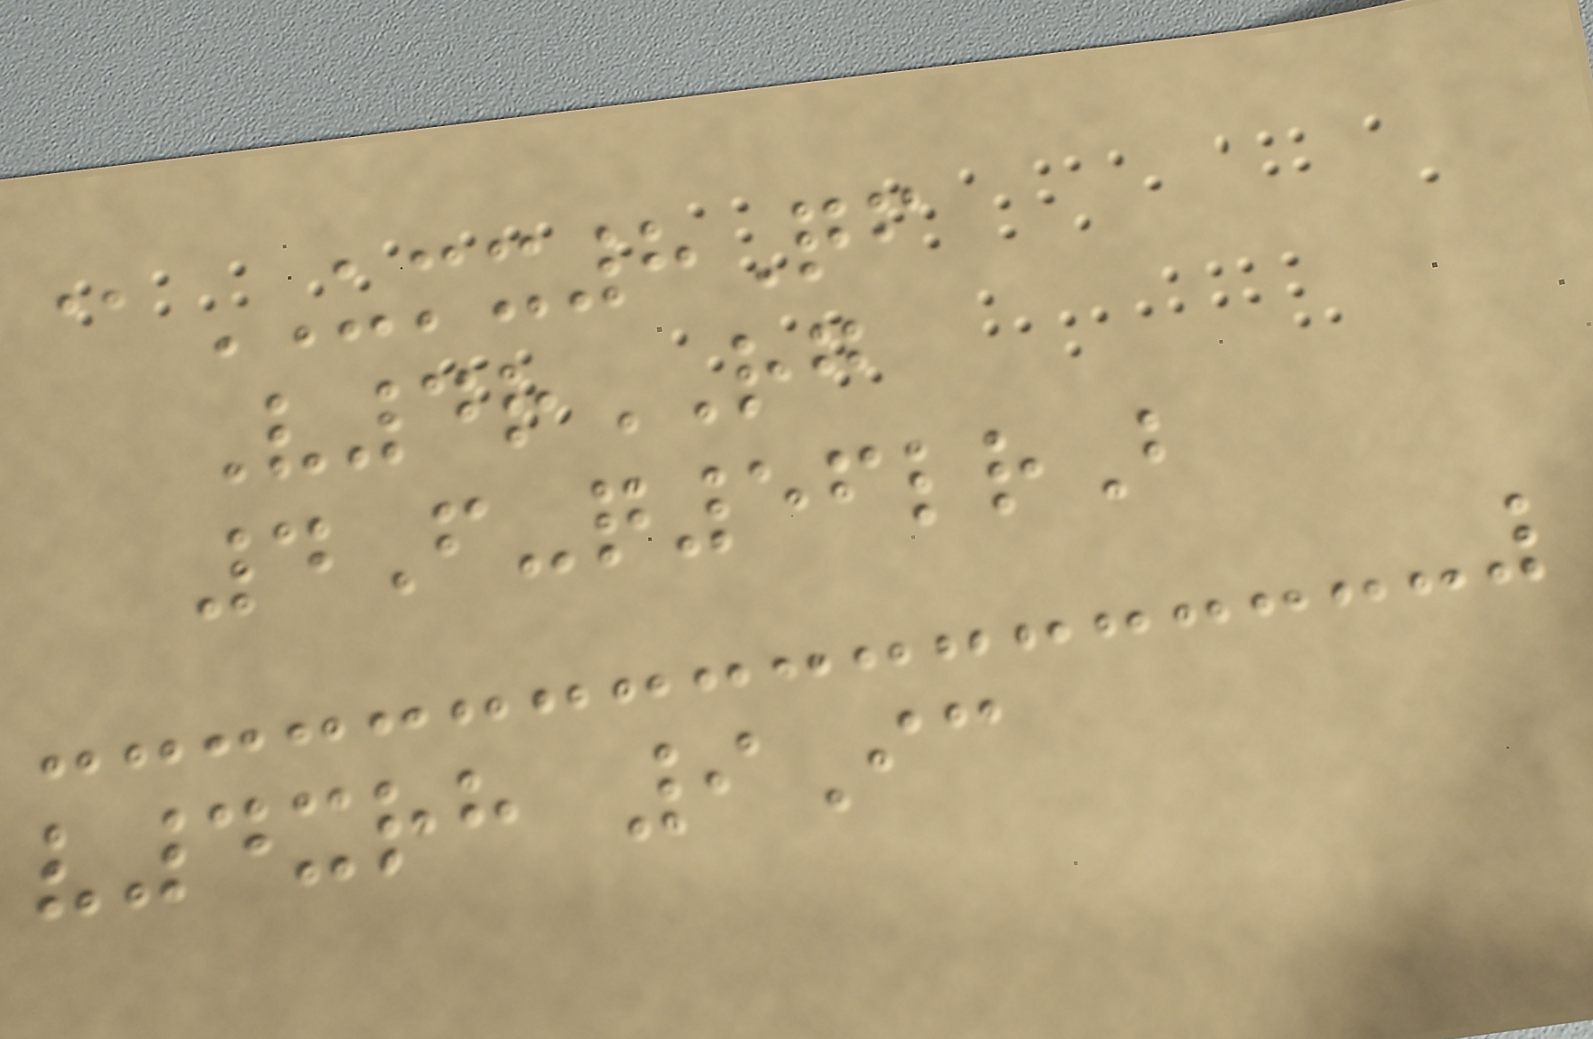@UMX8Qf
V4rRG
4F-q56lrB
v4xrh 9Ic
